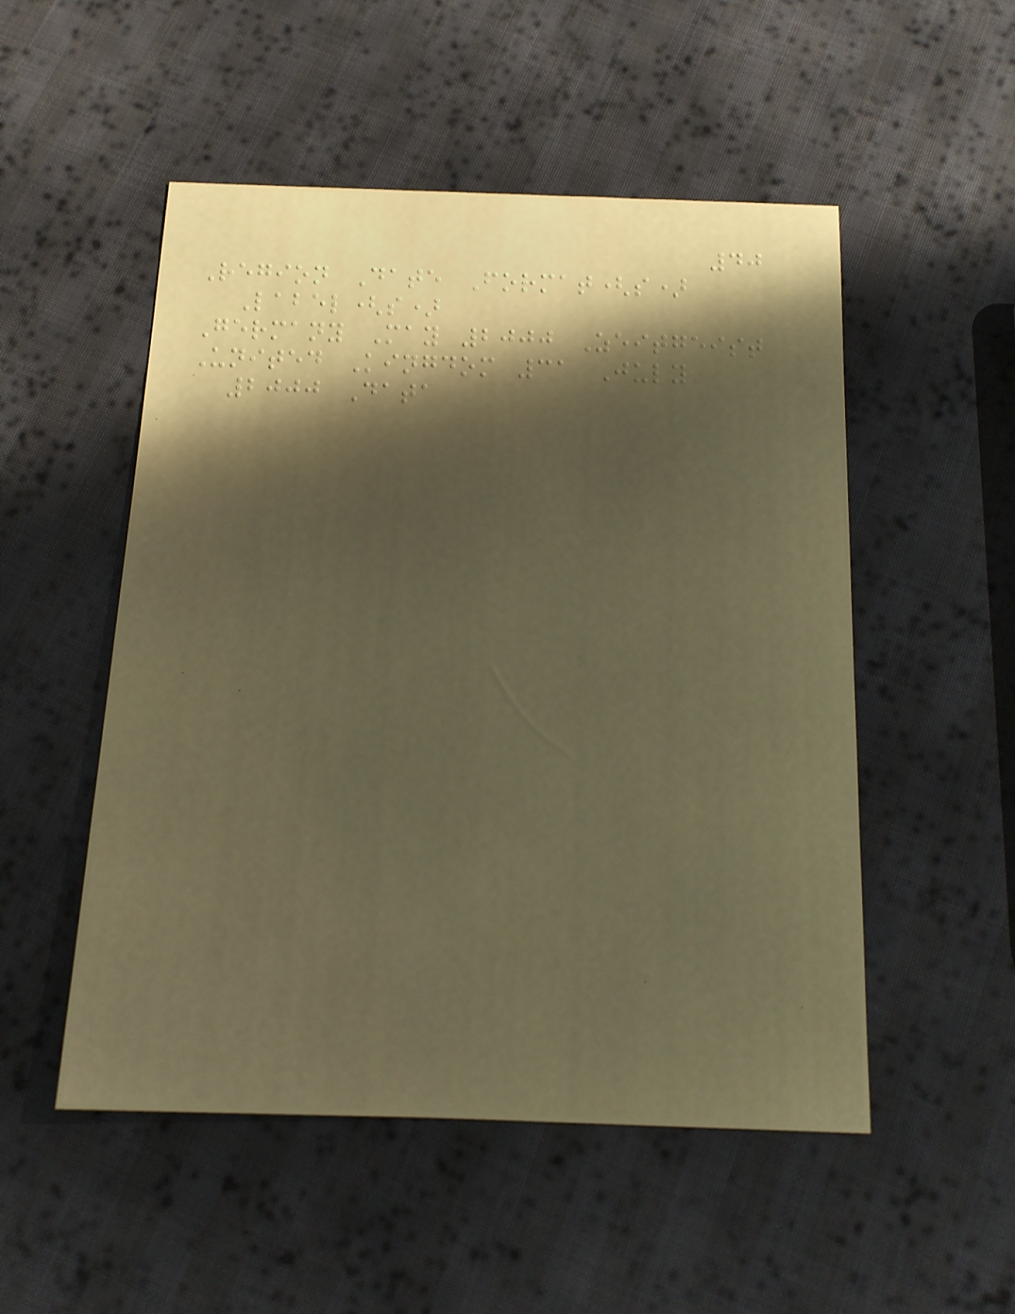40
Region Date Format(s)
Label(s)
Germany May 2000 Zeitgeist
United Kingdom 31 July
2000 Data
